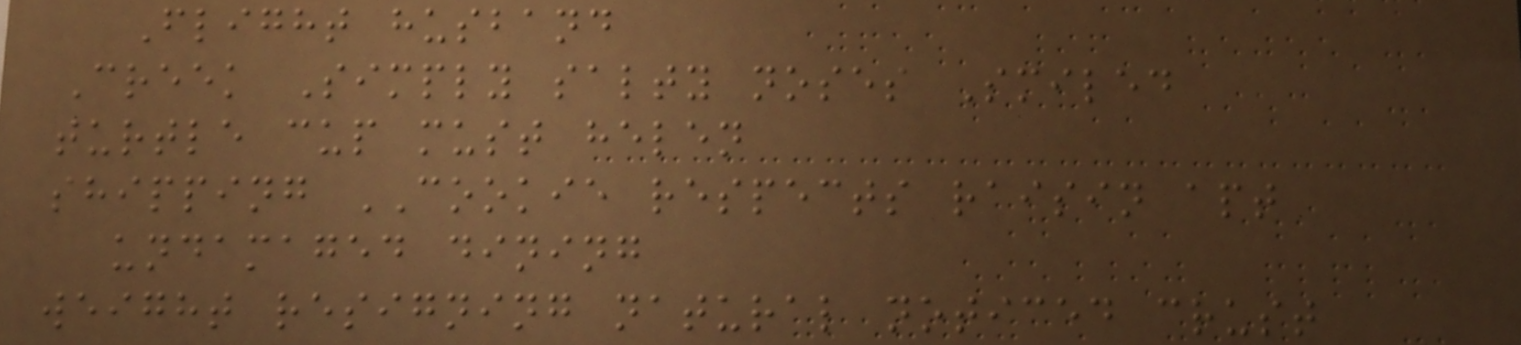Flight husband
Creek Simply salty noses Smiled
turtle cup must helen
shipping COOKIE respects raisin apt
undamaged dining
weight resigning natural noticed crust
